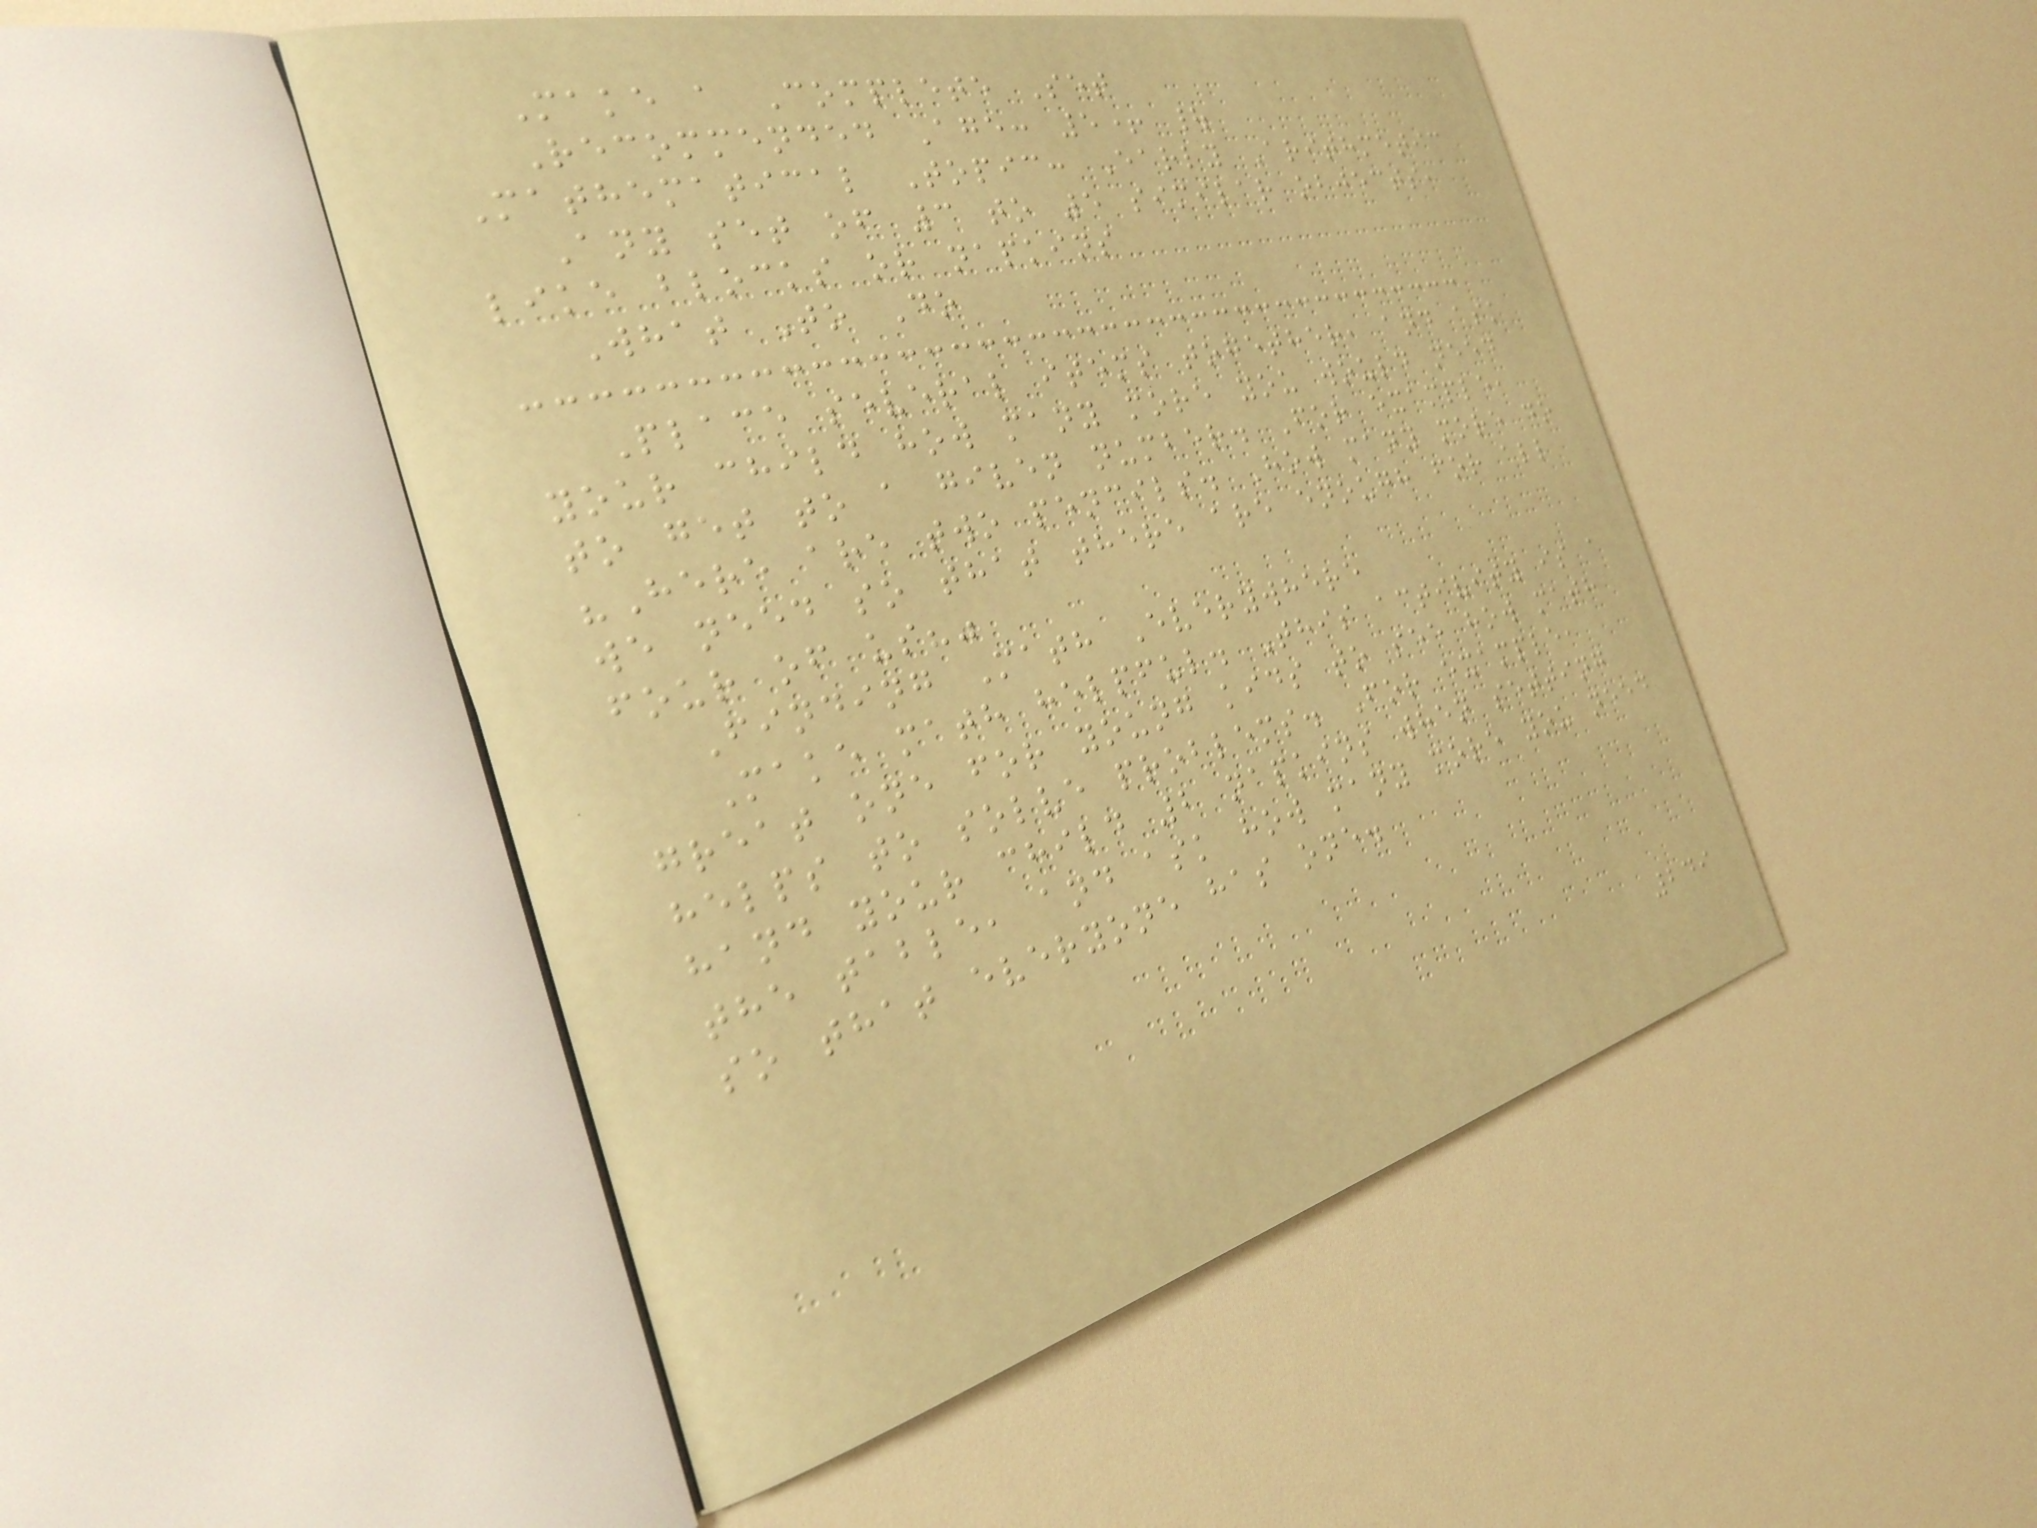Make a Complete Set
Recommended Age: 5+ |
Mathematical Topic: Early Arithmetic
Any set of 3 to 5 similar objects,
like blocks or napkins
What To Do
Place several items together, and ask
your child how many more you would need
to get to a given number. For example,
"Here are two pencils. How many more do
we need so that there are enough for all
four of us?"
Finding Math Everywhere
Make math helpful. This activity is a
great one for young kids to see how math
helps to solve problems. For example,
hand your child 2 napkins when setting
the table, and ask how many more you need
so that everyone has one.
249
